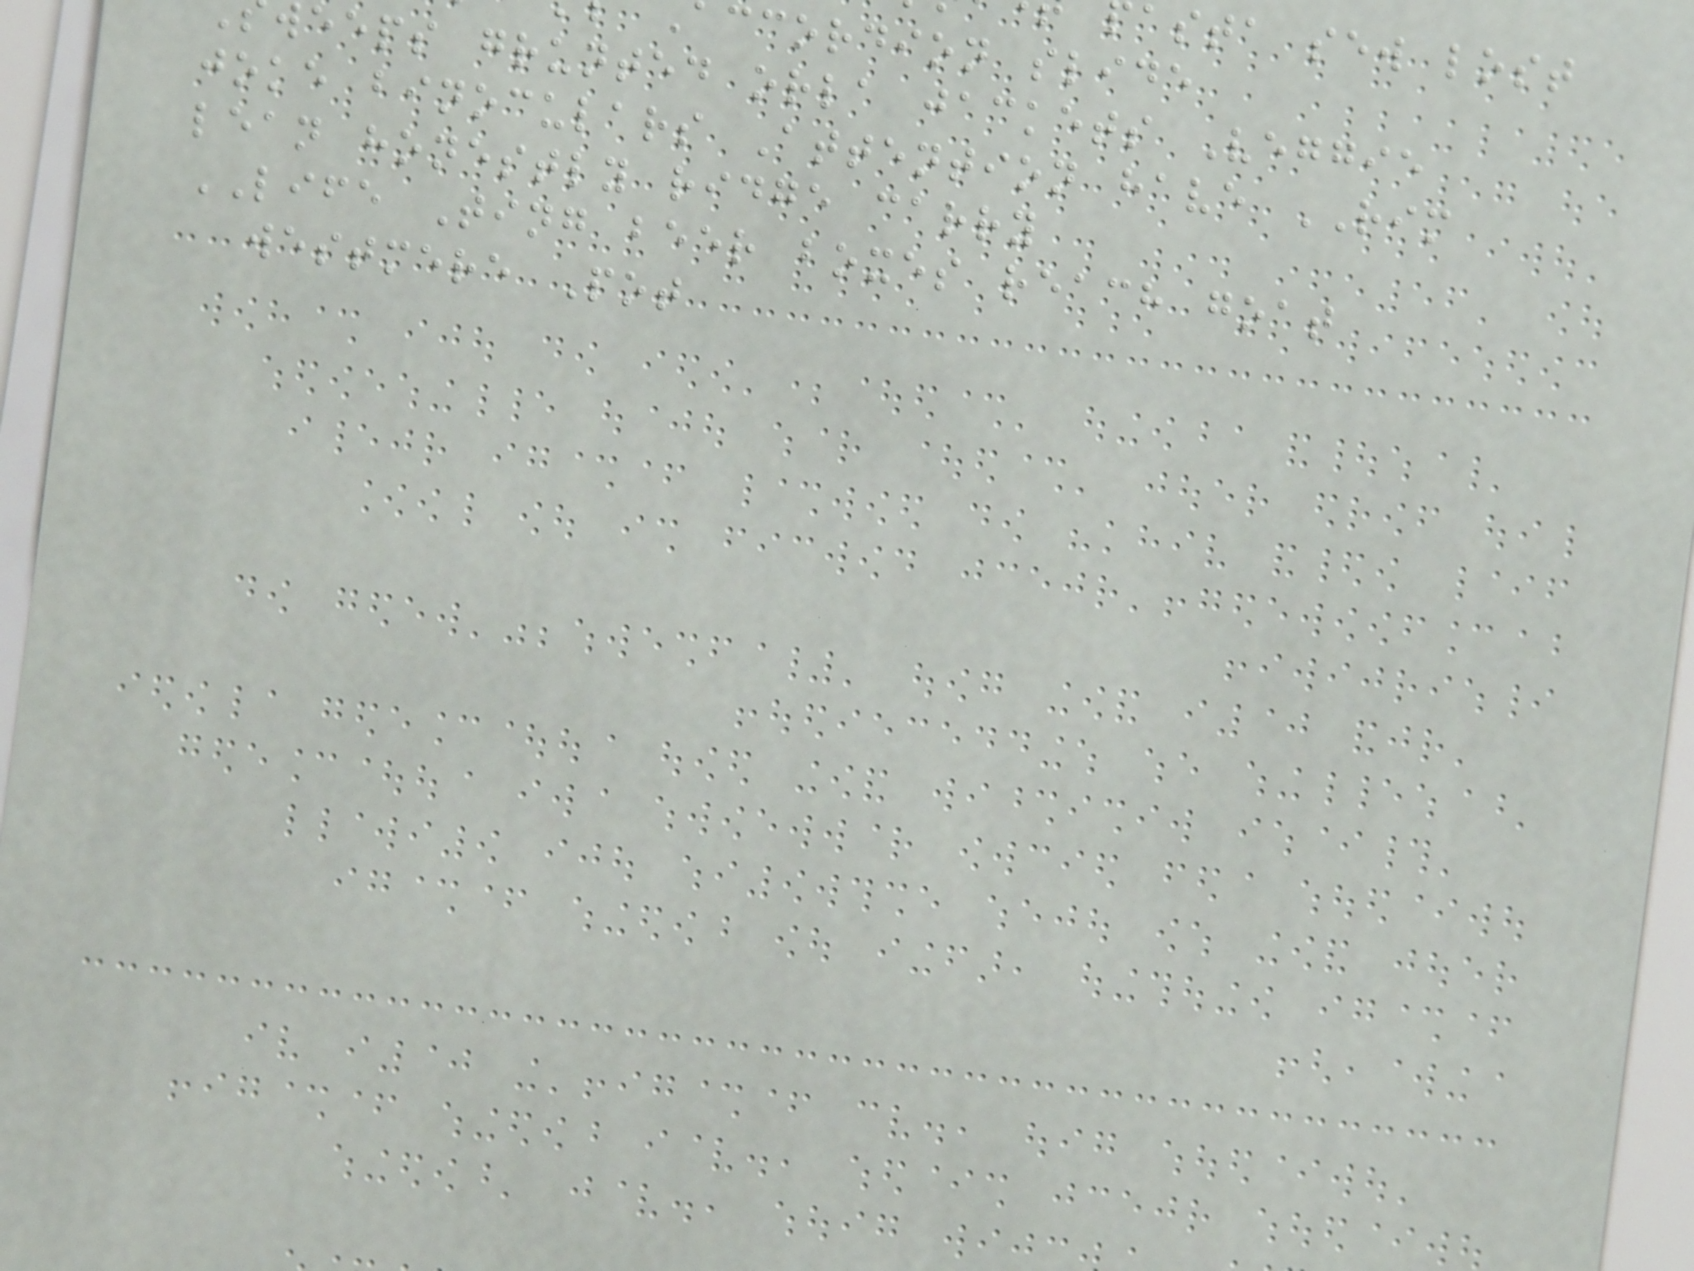asta sew lost
ccordion slide
eeps grunted orla jackets Veggie
joke binoculars Attention have RIM
lean honestly ridge carry
LIFE Ting beer boxes reach goat
westmere Pot
